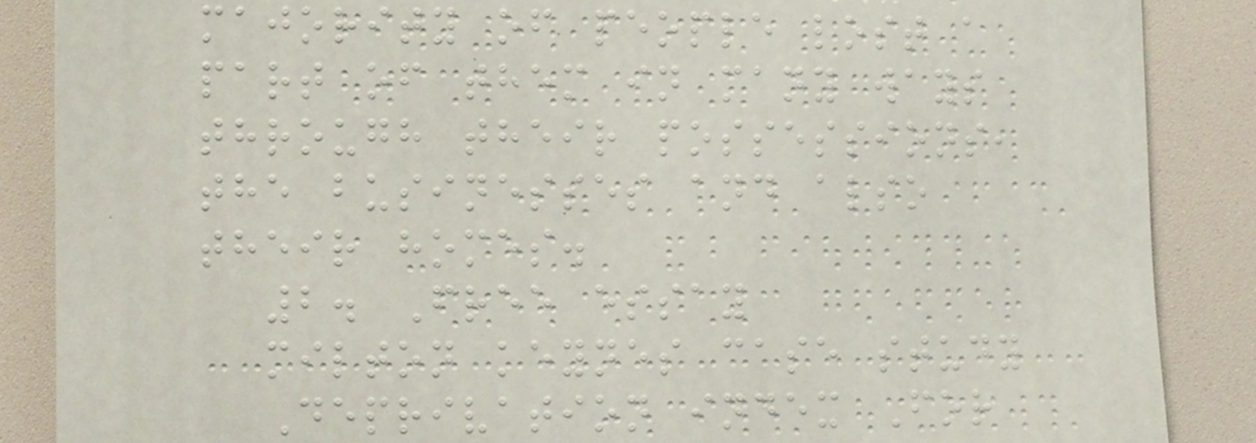majority of people lost a
part of them in many ways
through their possessions,
the businesses and also
their homes.
2. Free essay
milton keynes case study
Deprivation index For
